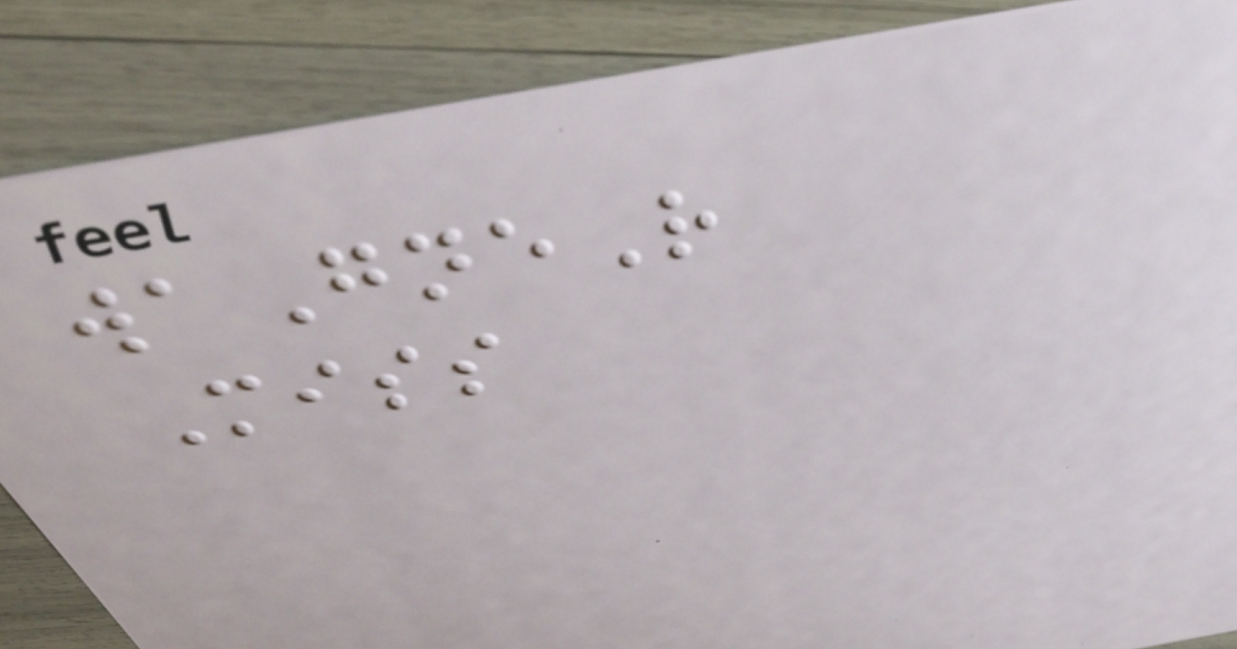waGneR
Miss
